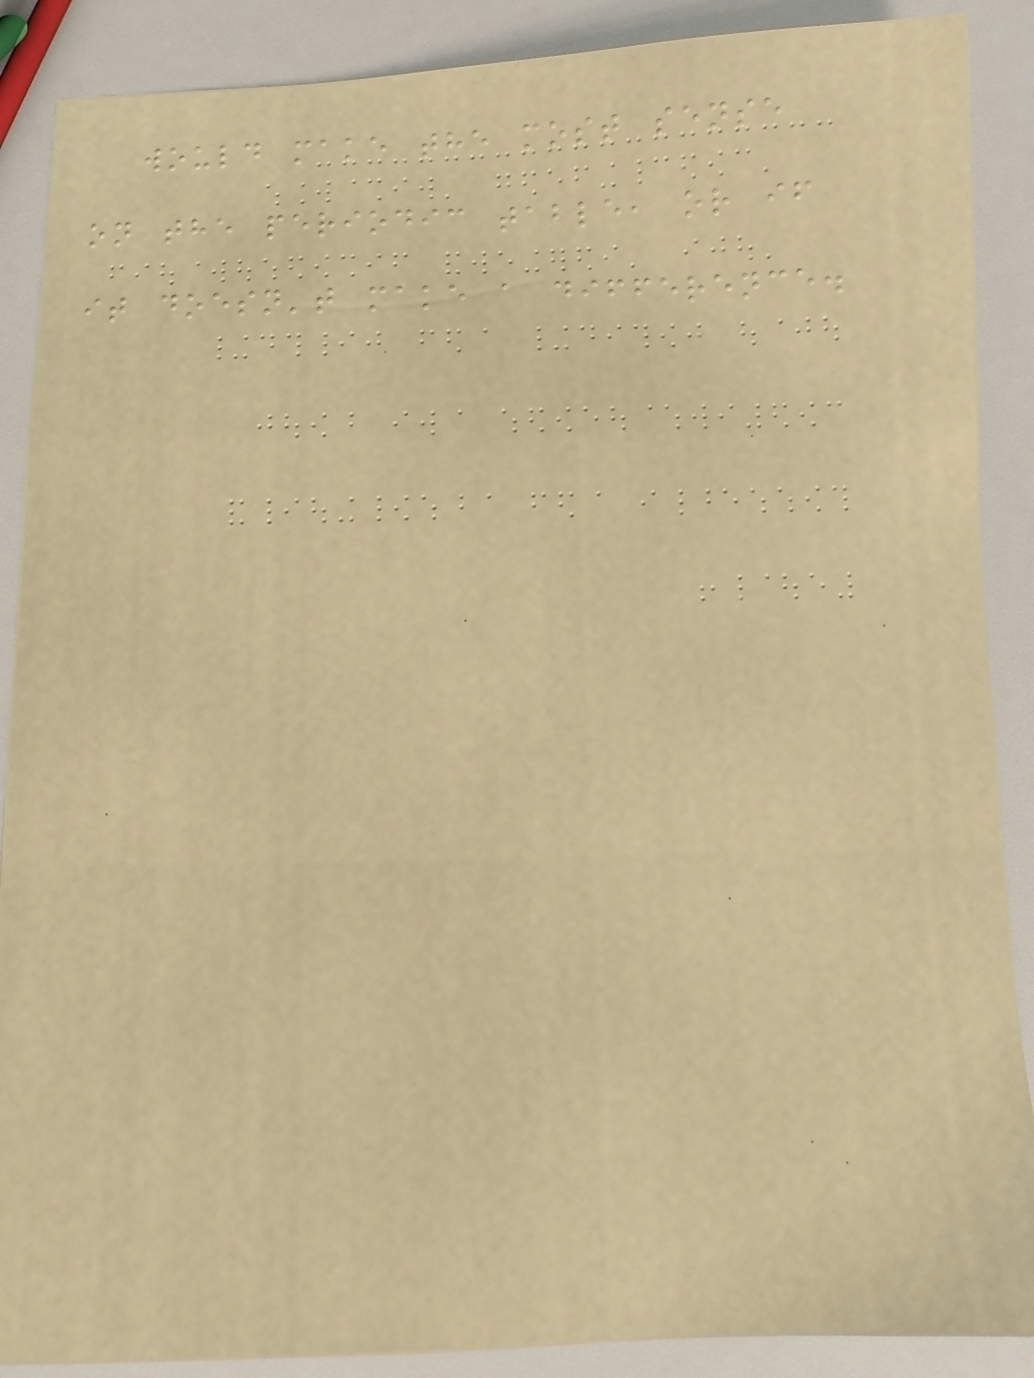would make the most sense
on the periodic table, or if
it doesn't make a difference.
